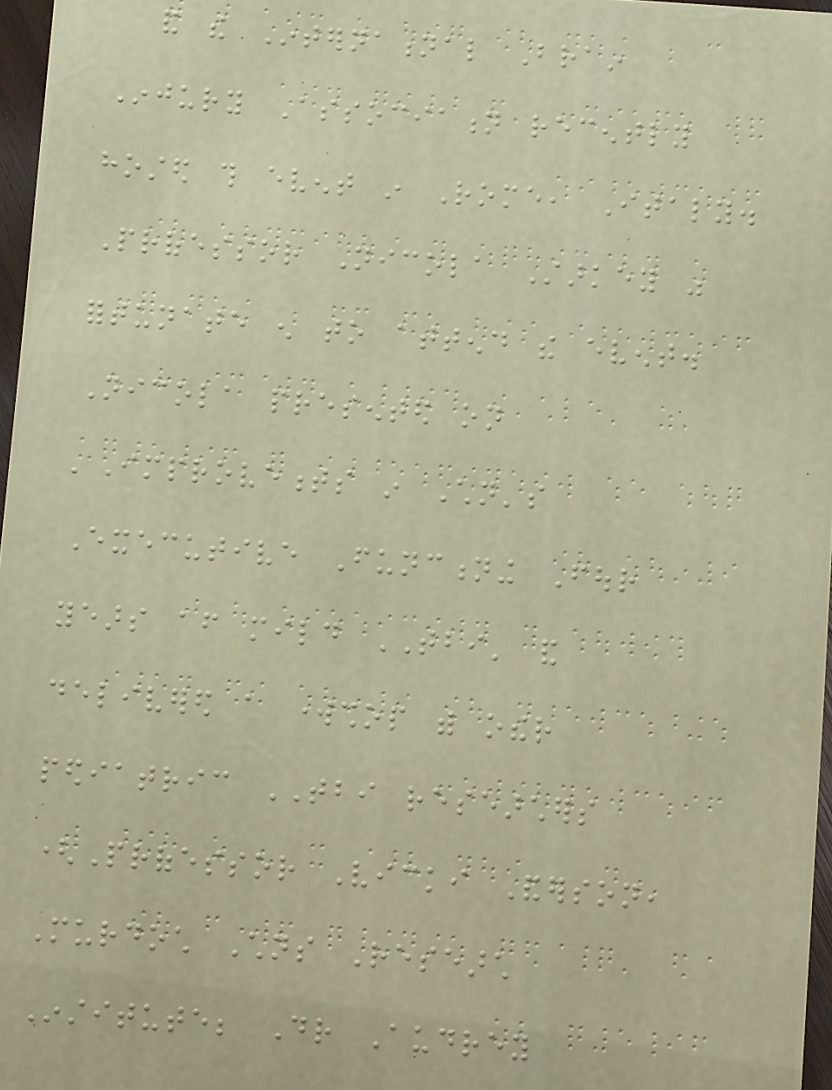and the International Brain
Injury Association recently
hosted this event in Rome, Italy.
Professor Nicola Starkey was
fortunate enough to attend the event.
Nicola presented on
'Improvements in Children's
Executive Functioning Four
years after mild TBI' and
delivered a workshop with other
pediatric TBI researchers
(Professor Vicki Anderson,
Murdoch Childrens Research
Institute; Dr Audrey
